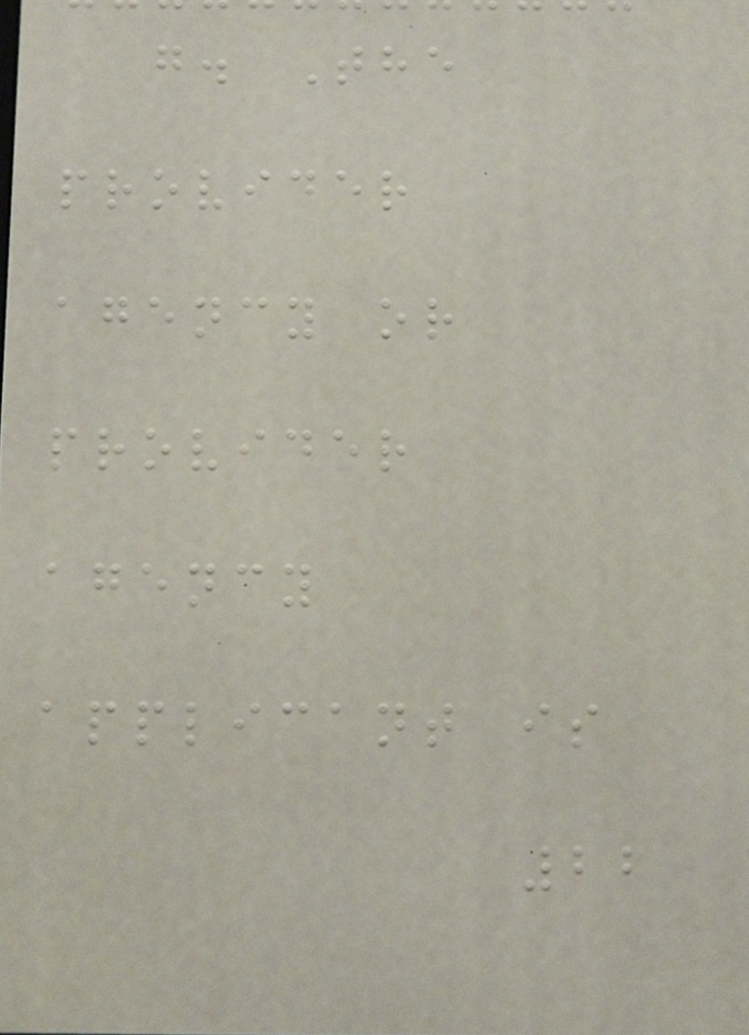g. The
provider
agency or
provider
agency
applicant is
22
